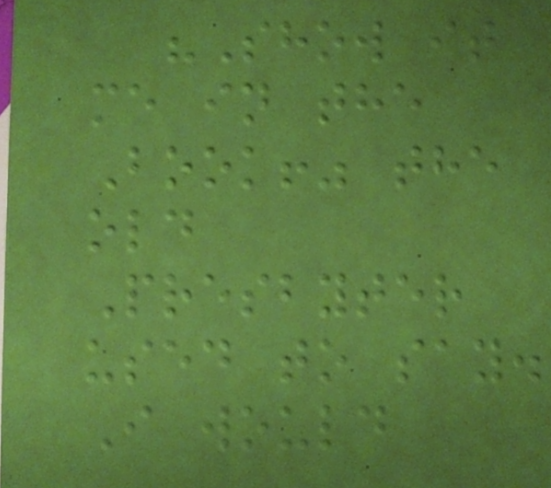"Show it
me in the
Book!" the
old
Presbyter
used to say.
I would
